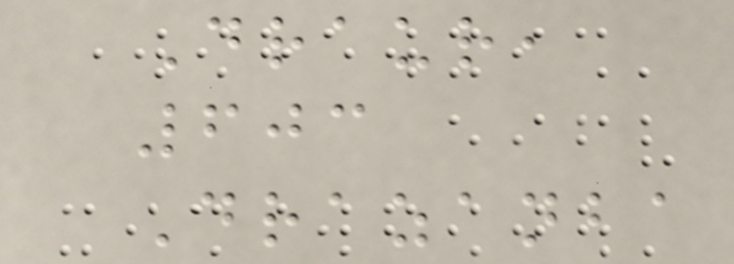Draur,
603
Drazanba
